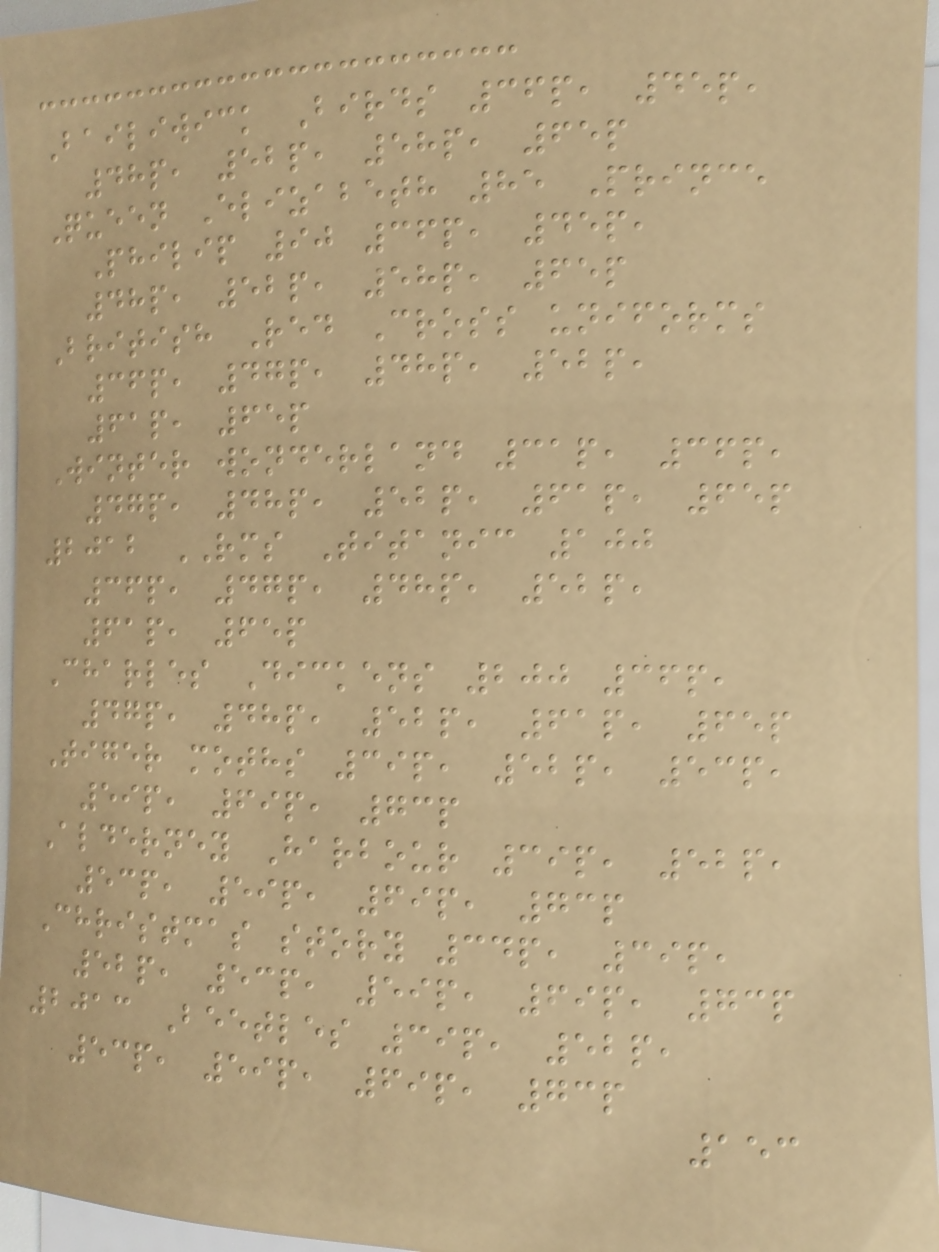Bailiwick Birds 36p, 45p,
48p, 52p, 58p, 65p
Queen Elizabeth 85 Prince
Philip 90 36p, 45p,
48p, 52p, 58p, 65p
British Red Cross uniforms
36p, 47p, 48p, 52p,
61p, 65p
Winter wonderland 31p, 36p,
47p, 48p, 52p, 61p, 65p
2012 RMS Titanic 100
36p, 47p, 48p, 52p,
61p, 65p
Charles Dickens 200 36p,
47p, 48p, 52p, 61p, 65p
Tiger moths 39p, 52p, 53p,
59p, 69p, 73p
Alderney Harbour 39p, 52p,
53p, 59p, 69p, 73p
Christmas story 34p, 39p,
52p, 53p, 59p, 69p, 73p
2013 Beetles 39p, 52p,
53p, 59p, 69p, 73p
153
